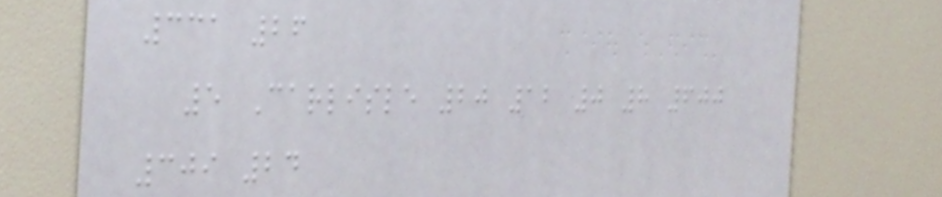331 26
5 Carlisle 20 12 0 8 600
309 24
